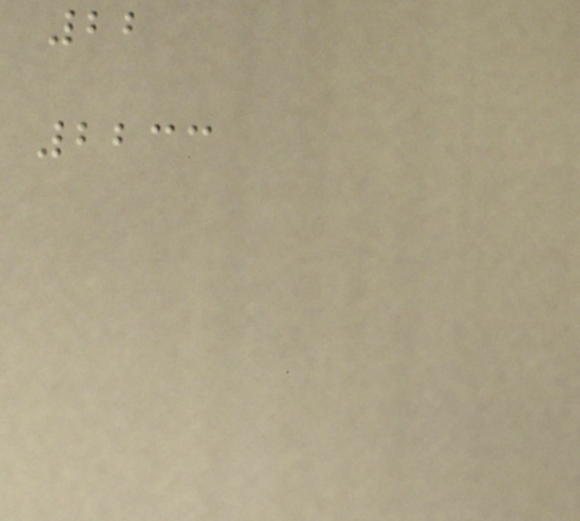22
2233
